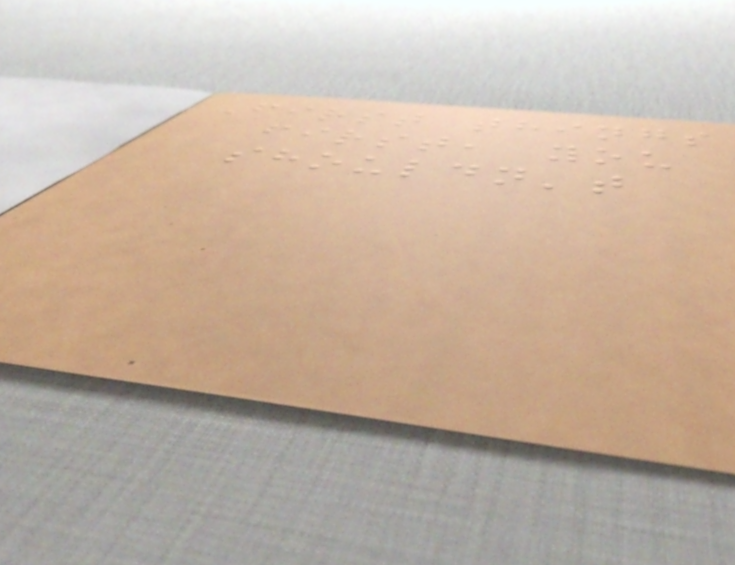First things
first, you
shouldn't
